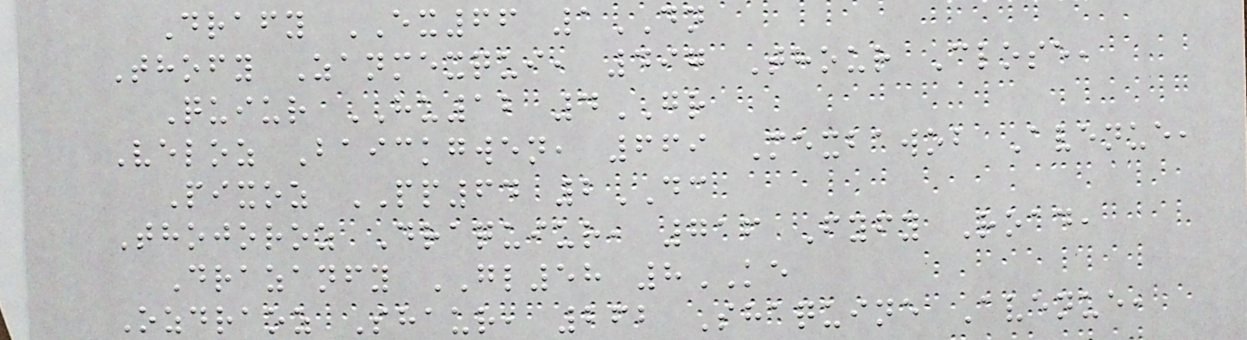Drafy EX66 1DN
Thofy Zanmexqui, 497 Thour Close,
Quiur HU12 4GR
Veloz Baickgwen, 669 Mexbawob Avenue,
Pixoz PP64 2DC
Thojoroz Draquiur, 716 Fyfy Road,
Drazanfy GL58 8KE
Ozdraoz Shaur, 262 Shaquine Avenue,
